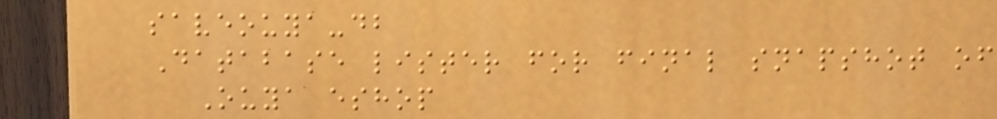saveouya-db
Database lister for final snapshot of
Ouya eshop
